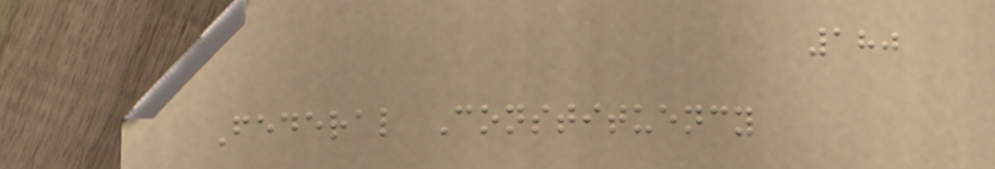180
Federal Constituency
